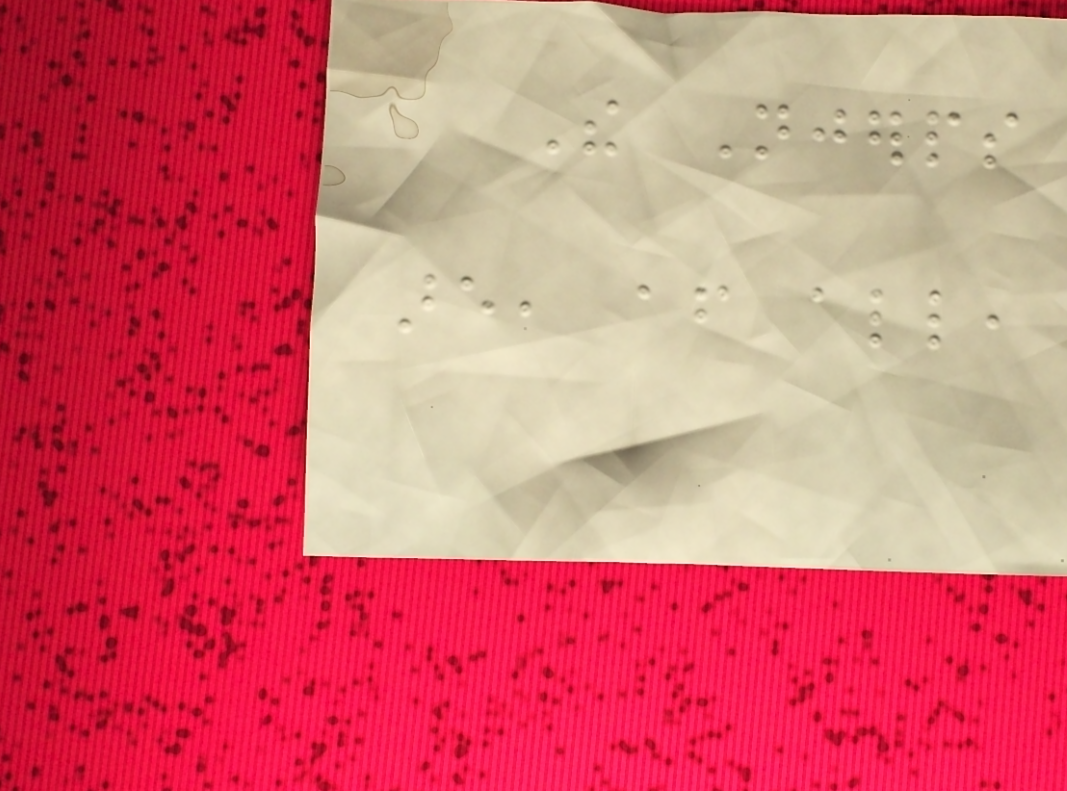The Njerps
are, after all,
